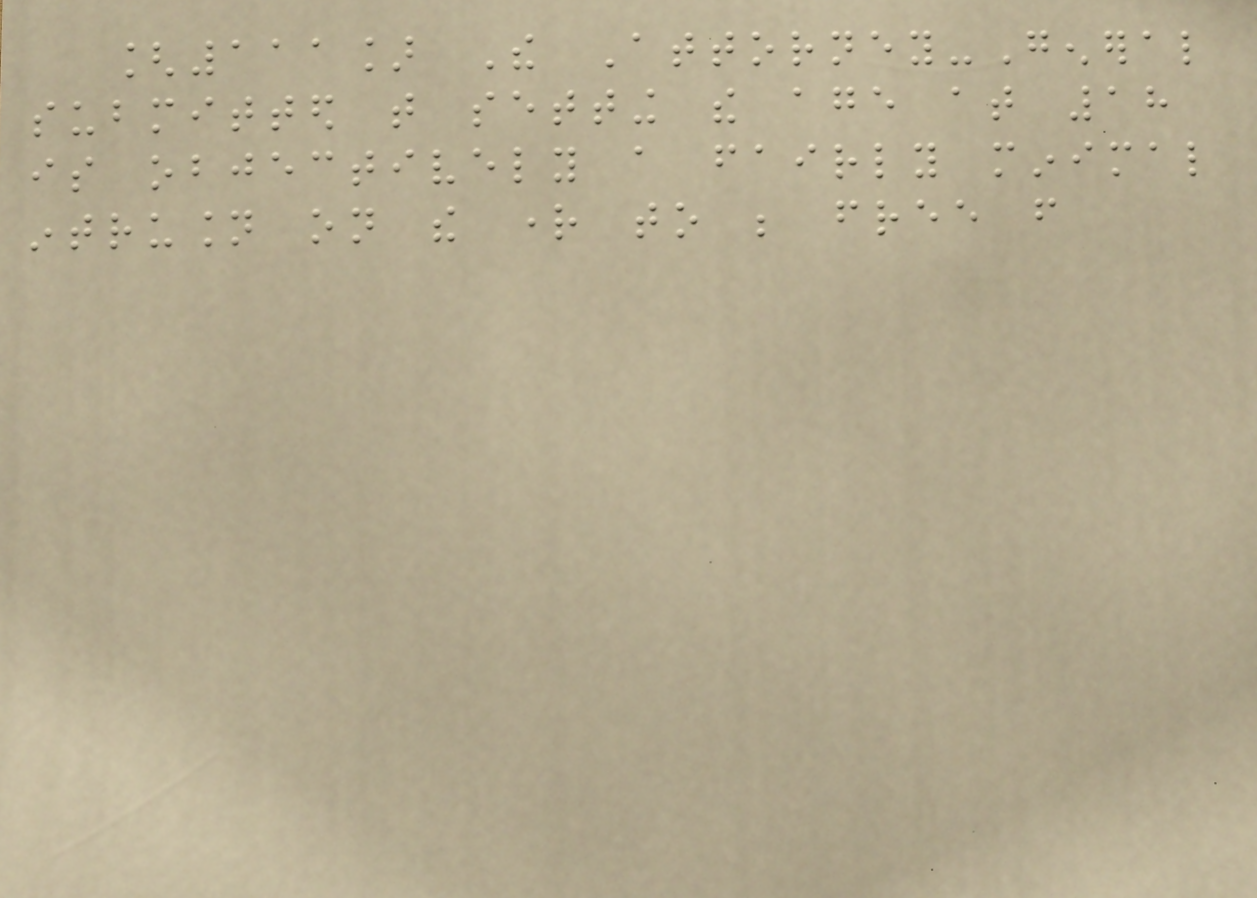[111] The Attorney-General
submitted that setting the age at 18
is objectively a fairly minimal
intrusion on the right to be free from
